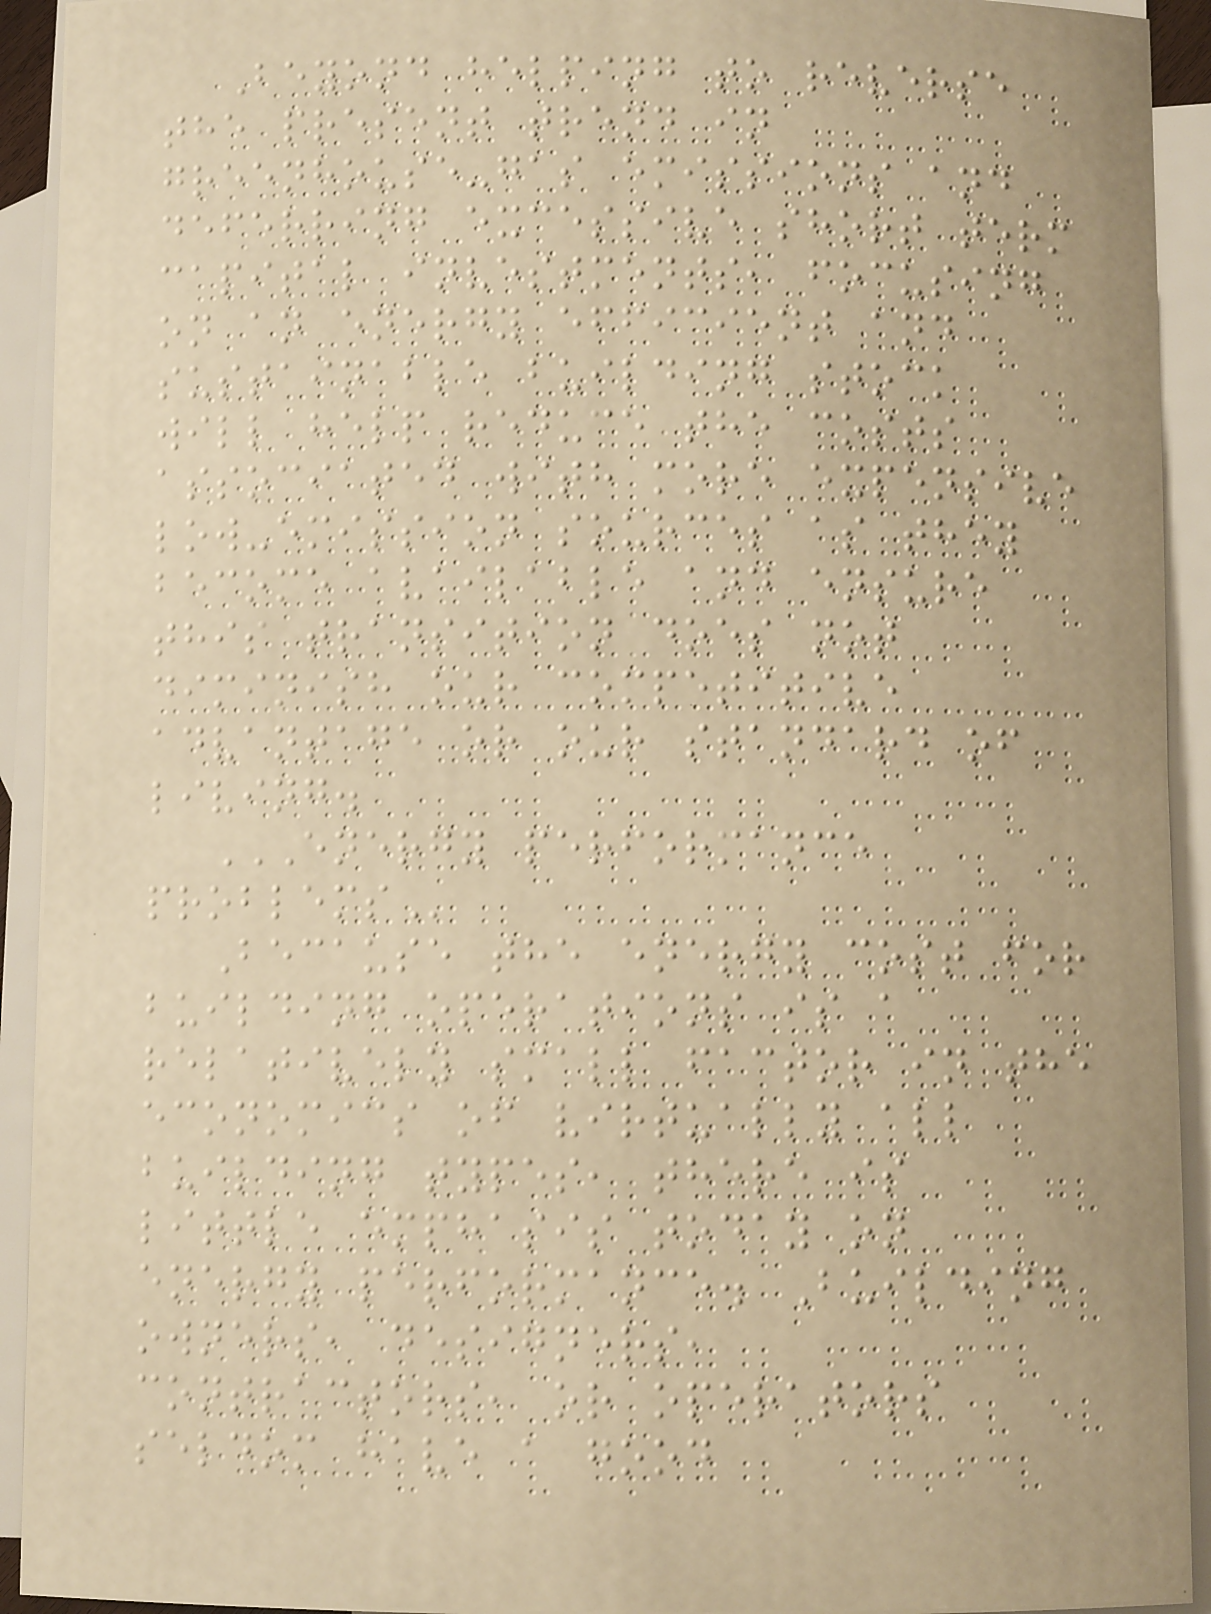Beyond helping to reverse
the present trend in
greenhouse-gas emissions and
deferring excessive short term
capital investments, focusing
on an energy efficient and
sustainable building stock
will help reduce the costs
associated with more expensive
low-emission sources as they
become available and ensure
this transition does not
diminish our competitive
advantage or our standard of
living.
ENERGY PERFORMANCE
PROBLEMS
Because the energy cost for
building operations is a
relatively small factor in the
economics of virtually all
building types, there is
little emphasis today on
energy performance. Building
owners, designers,
contractors, or operators
seldom have a good
